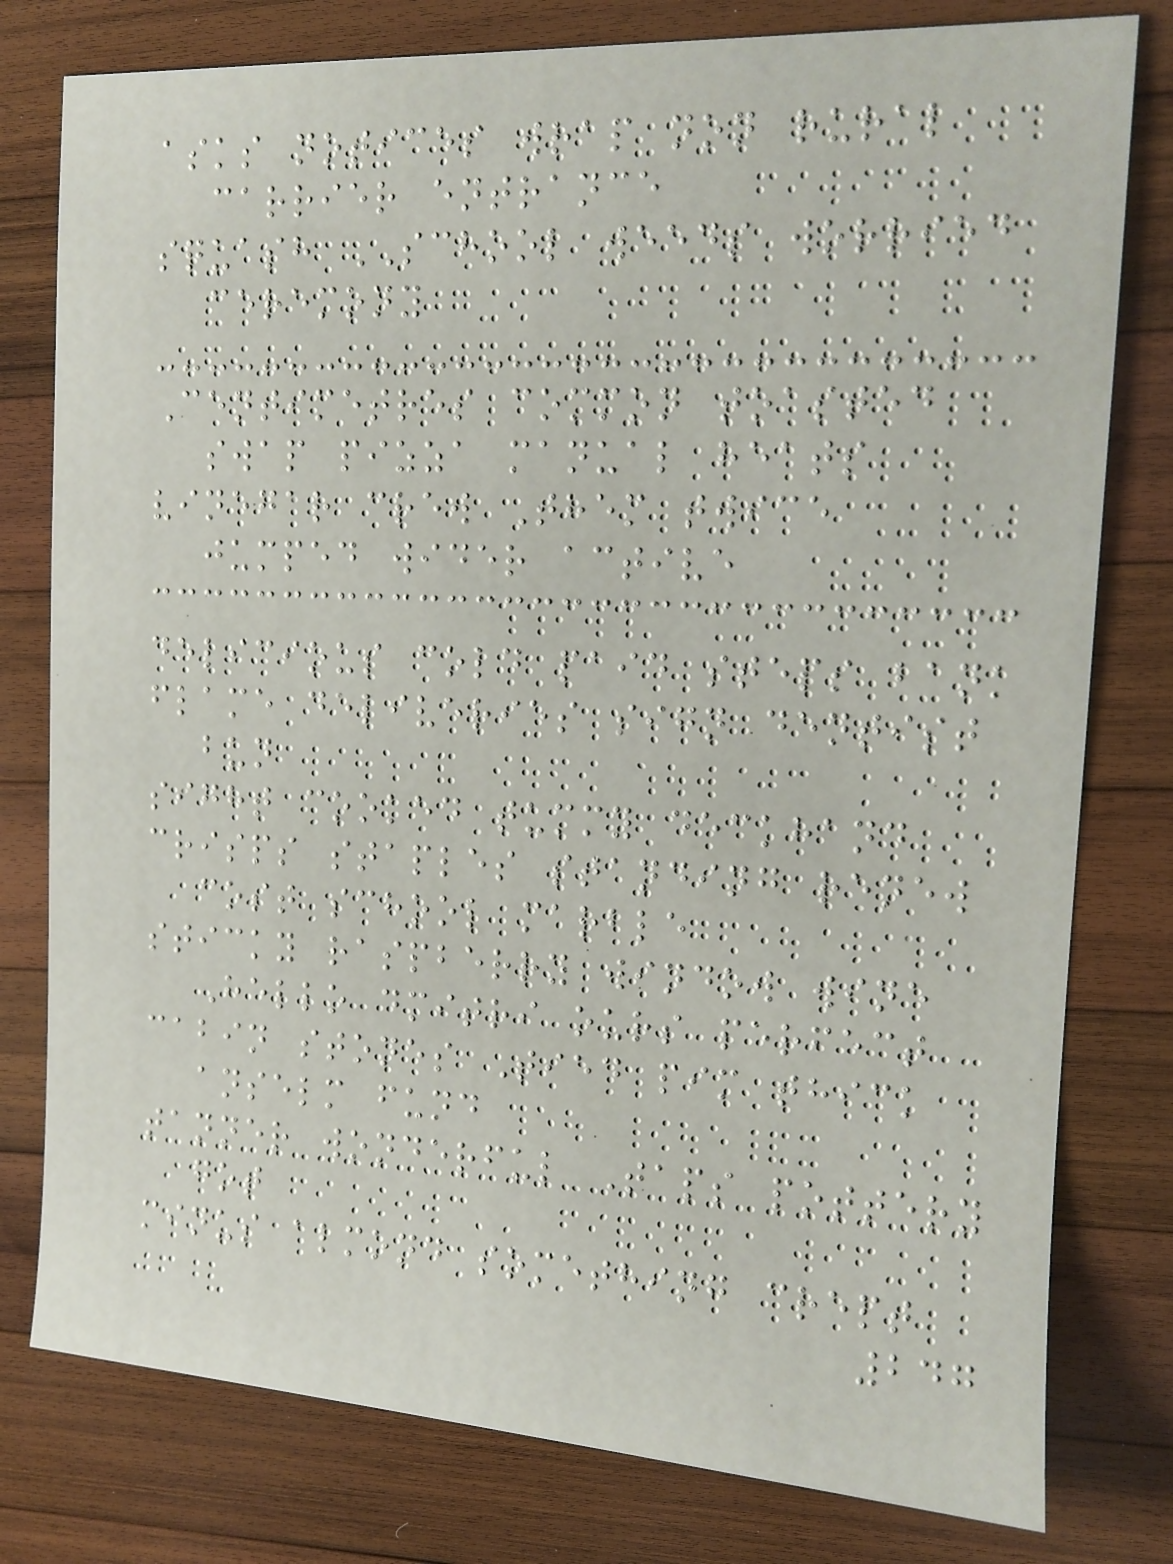asks notices wrap non rural
carrier entrance
squash SCHOOL weeds worried
ceremony
Centimetres common toasted
swap pizza manual heats
vinegar crew Them twice
jumped wider active
delicious cold paid steps bank
flame deliveries sign dentist
bun
sight cooked tummy deckhand
crisps staples standing renew
cost school marble
sticky raspberry window wine
Hello dmitri ours perfect
cabin stones Tied pim thick
anselm fund
tanner wonderful Taps pottery
got
minus almond something crept
247
